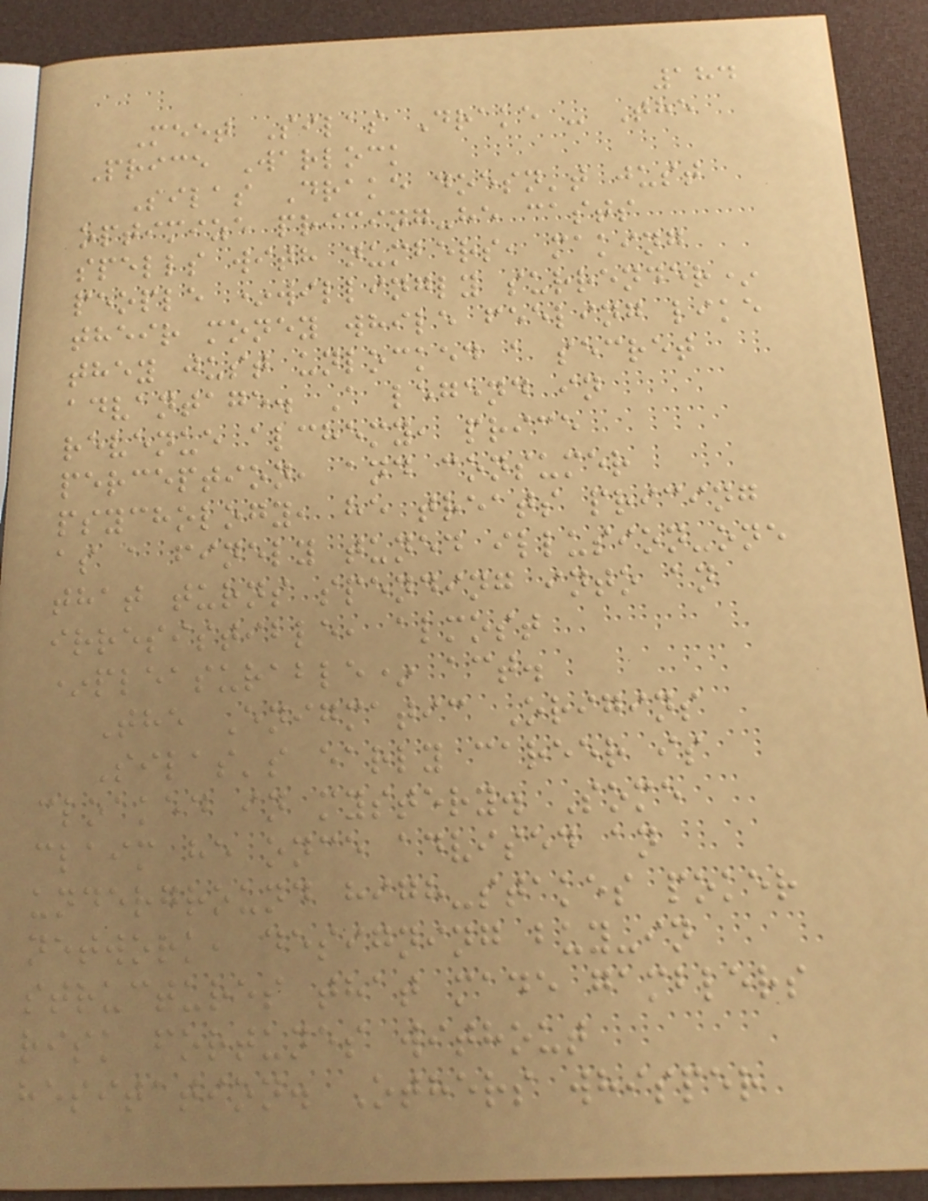184
Meet Silas Drake - The
Price Warlock
Silas Drake doesn't just
optimize pricing-he casts
spells with numbers, making
people *willingly surrender*
their money while feeling like
they just unlocked a secret
advantage. A legend in
revenue alchemy, price
perception, and consumer
psychology, he treats pricing
as a finely tuned illusion-one
that turns spending into an
irresistible, almost
*pleasurable* act.
The Enigmatic Origins
Silas's early career is
cloaked in mystery. Some
claim he once advised an
underground high-stakes poker
network, designing buy-in
structures that made gamblers
risk fortunes without
hesitation. Others whisper
